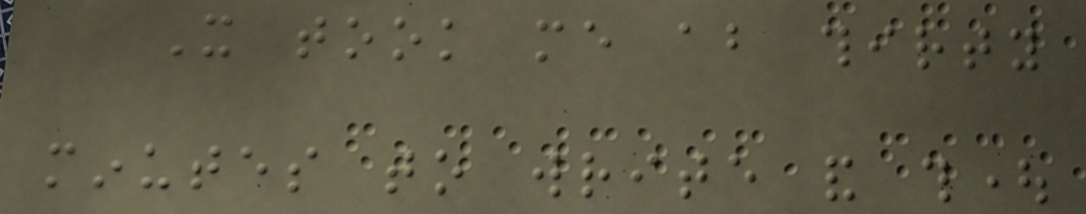It took me about thirty
minutes to write and thought
